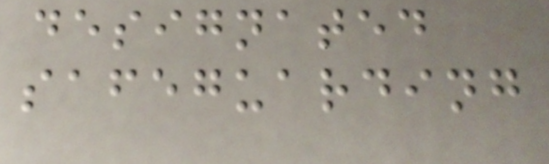designated
safeguarding
